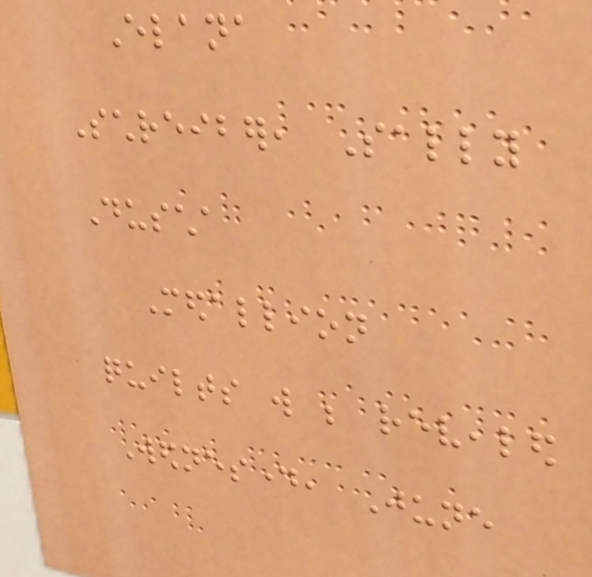Elana
Schreiber, Sally
Duscha
Medallion
quilts will be revealed
Wednesday, June
